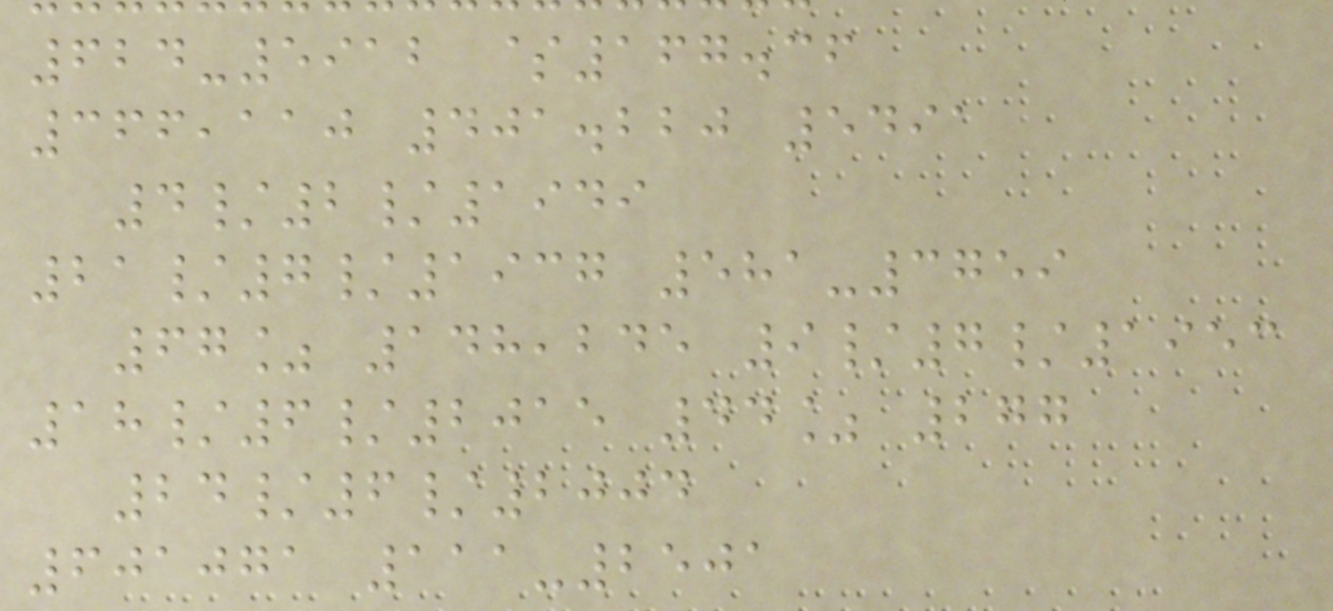624-5912 $167.36
366,110 401.220 5491
4/2/1949
21/7/1937 581-3759
67% 148,245 9/7/1953
18/6/2015 44% 277
24/6/2004
601071 111-2501
